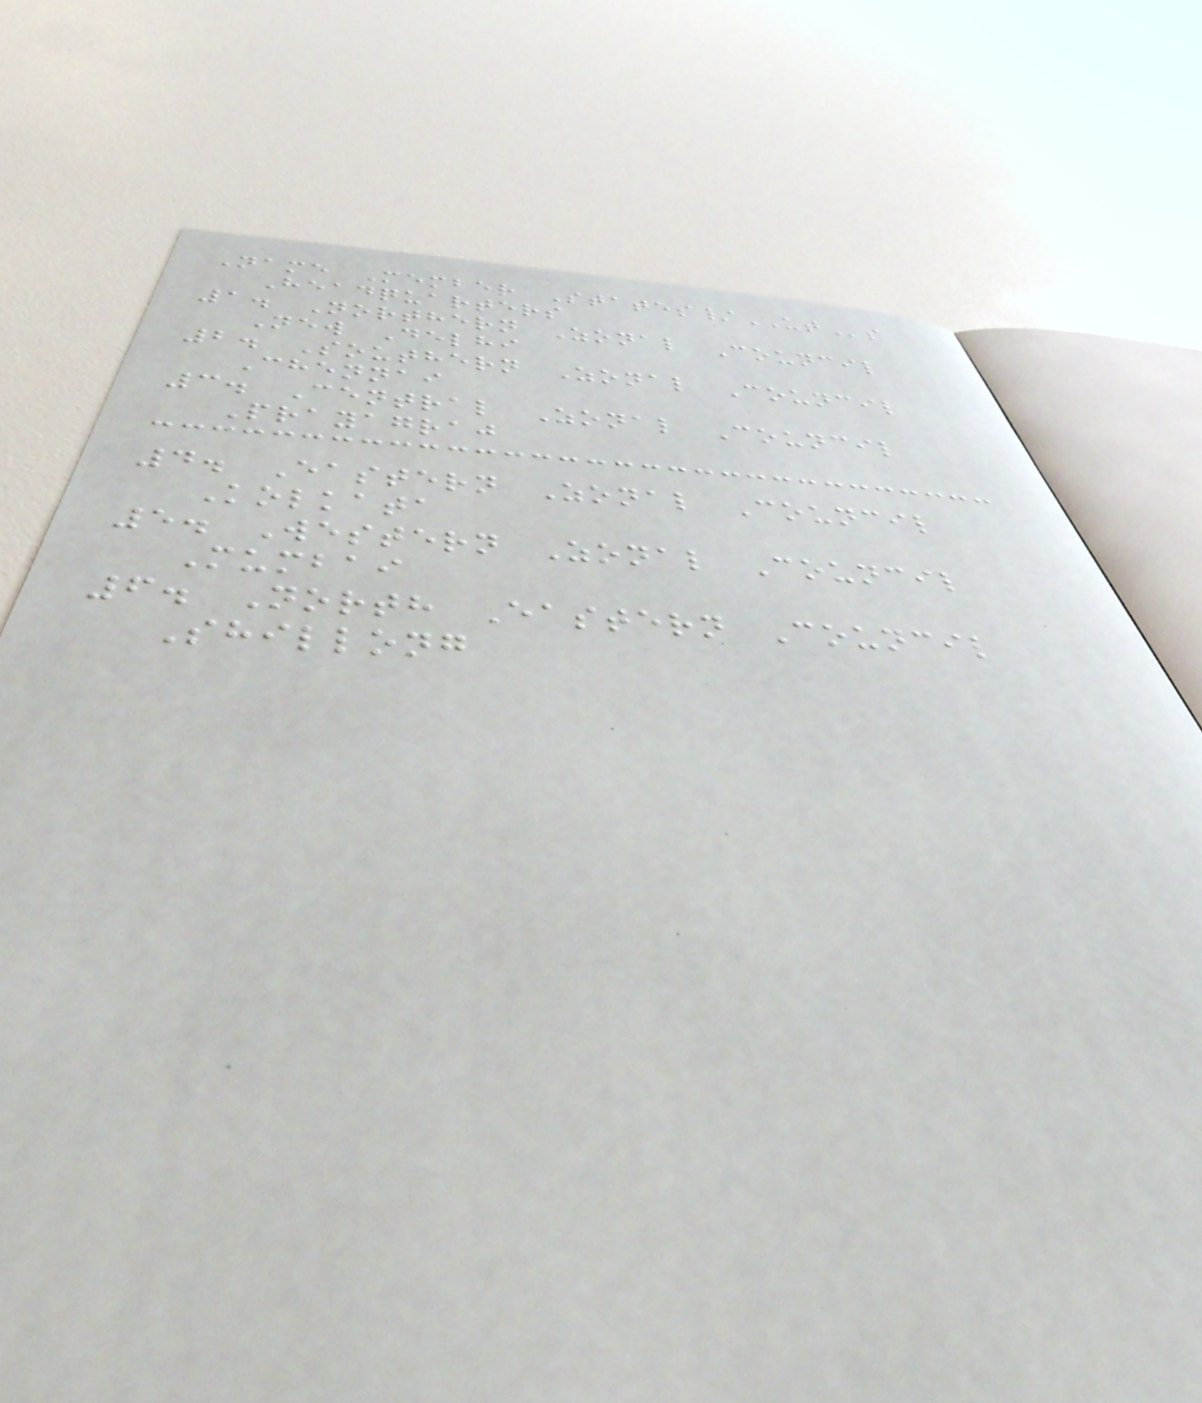Name Member States/UTs
Headquarters
1. Northern Zonal Council
New Delhi
2. Southern Zonal Council
Chennai
3. Central Zonal Council
Prayagraj
4. Eastern Zonal Council
Kolkata
5. Western Zonal Council
Mumbai
6. North Eastern Council
Shillong
